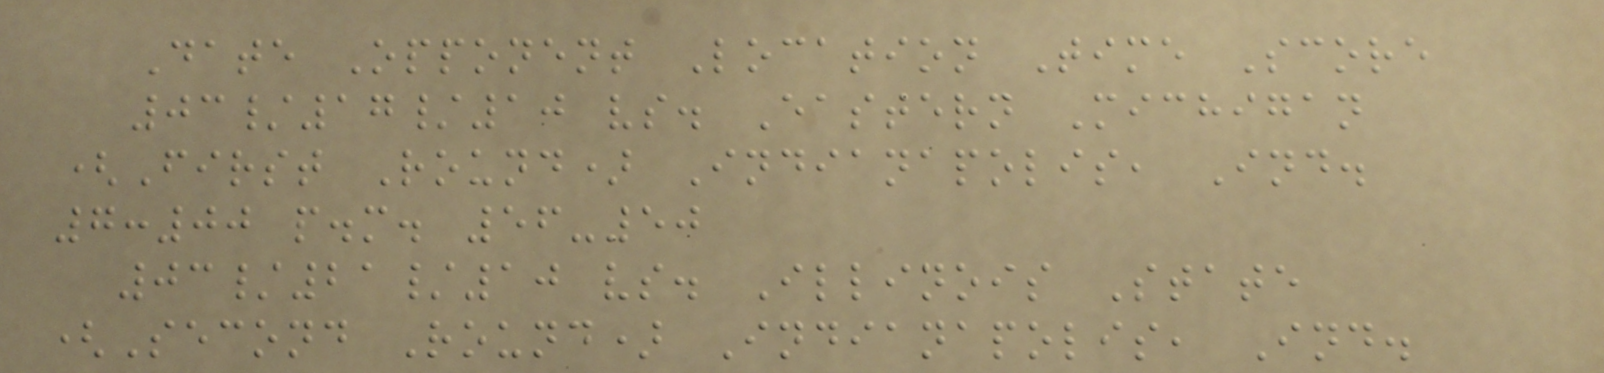Date Opponent Location Time Score
03/17/10 vs. Eastern Michigan
(First Round) Indianapolis, Ind.
7:00 p.m. 56-50
03/21/10 vs. Illinois State
(Second Round) Indianapolis, Ind.
